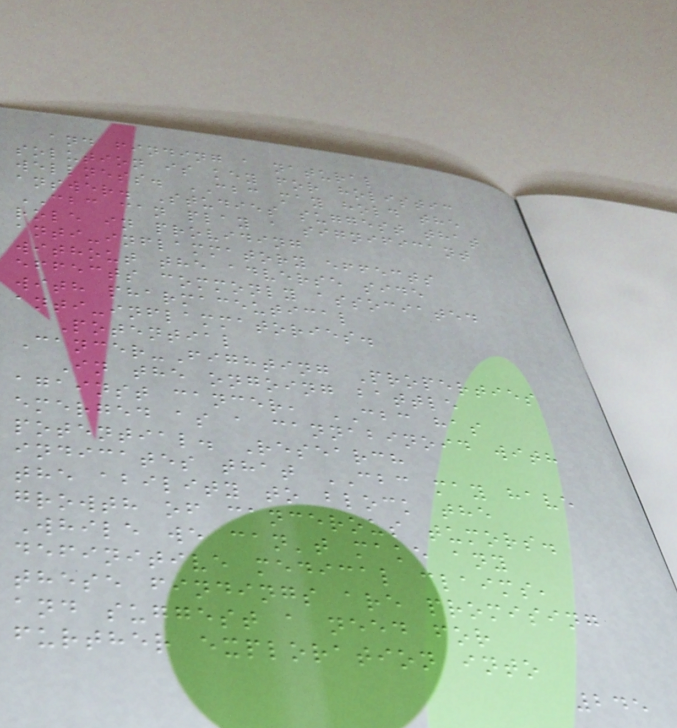and finding a natural
solution is key for holistic
wellness. CBC may hold the
answer. Studies suggest that
CBC can play a significant
role in providing
anti-inflammatory effects
without the adverse side
effects commonly associated
with pharmaceutical
anti-inflammatories.
Potential
Cancer-Fighting Properties
In the ongoing battle
against cancer, CBC has
emerged as a cannabinoid with
potential. Research
indicates that CBC may have
the ability to block the
growth of cancerous tumors.
While we can't make any
definitive medical claims,
these findings are promising
and suggest a need for
further exploration into
245
